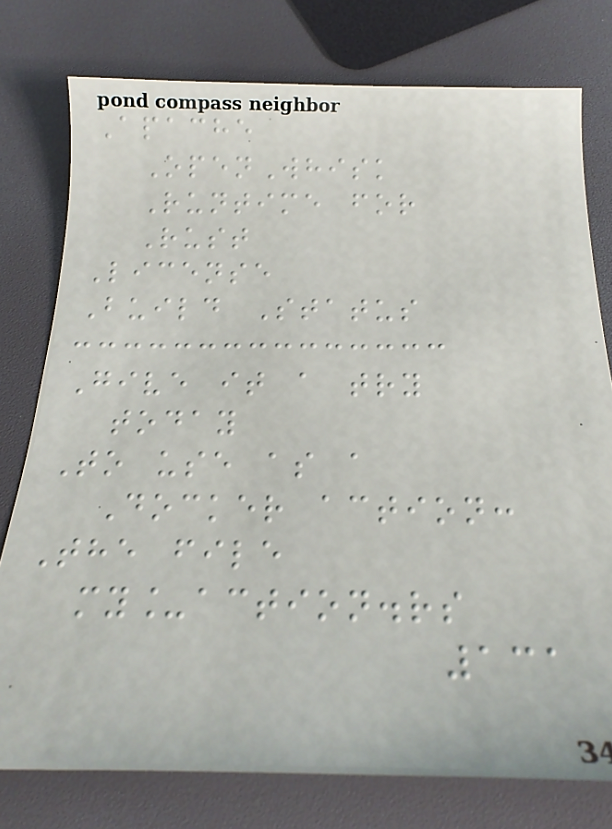Apache
OpenWhisk
Runtime for
Rust
License
Build Status
Give it a try
today
To use as a
Docker action:
The file
my_action.rs
131
